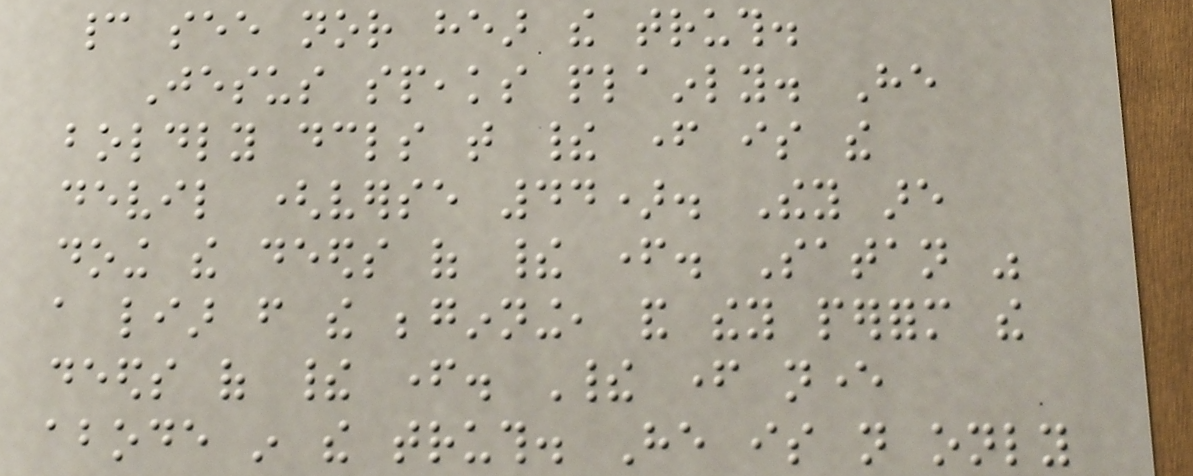cannot see nor hear the truth.
Jesus speaks plainly. He
boldly declares that their father is the
devil (verse 44). They are
doing the deeds of their father. Satan was
a liar from the beginning, and they perform the
deeds of their father. Their father never
abode in the truth. He is not only
